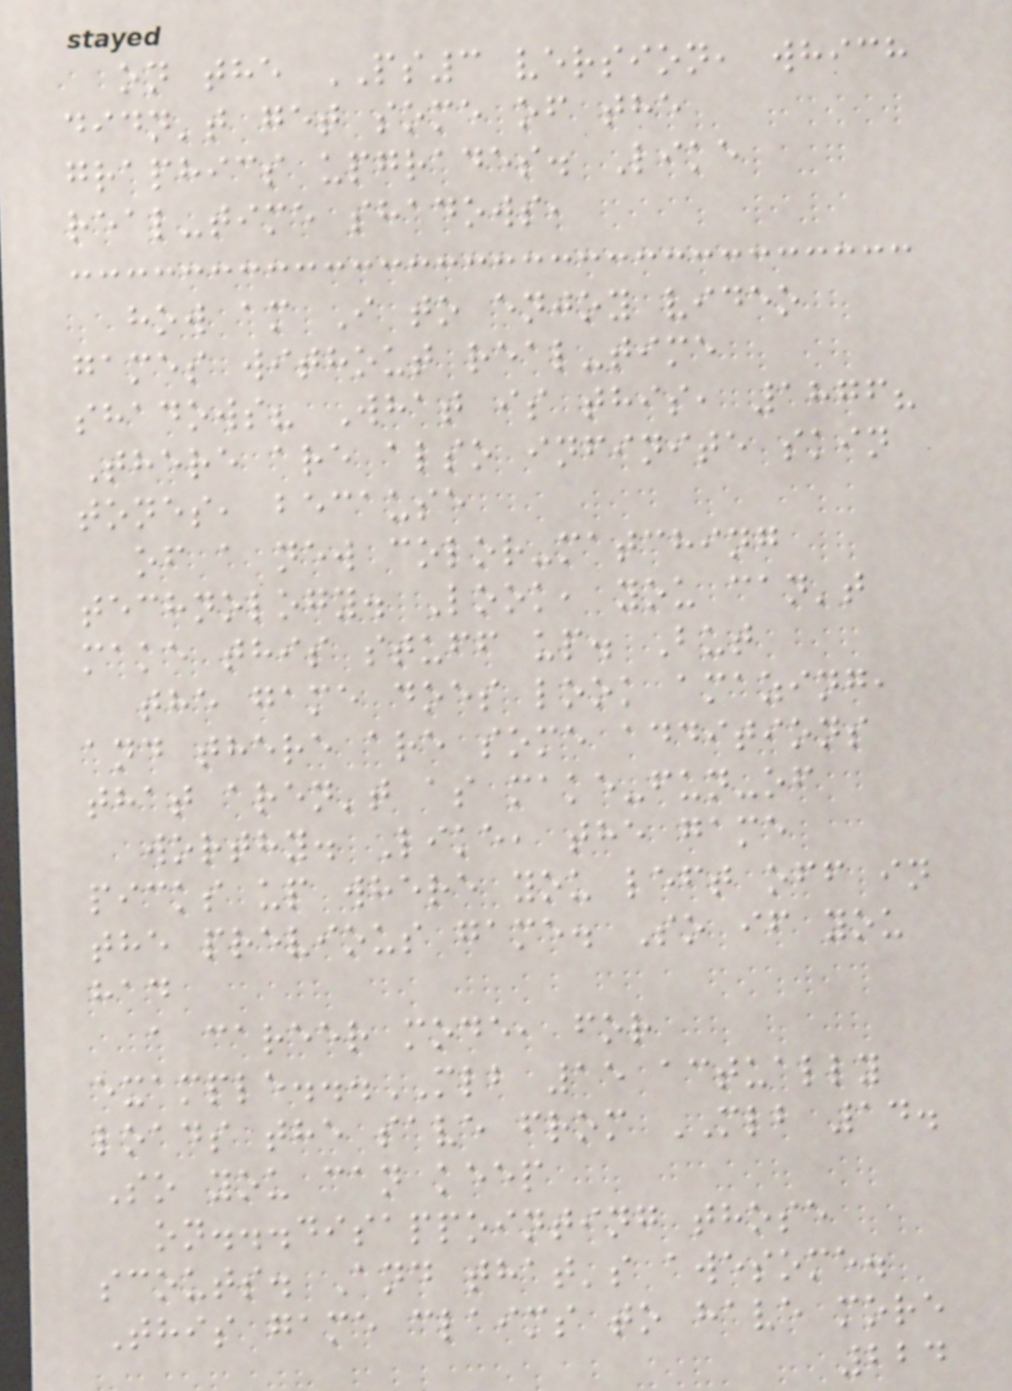on the PS3 version, which
didn't get some of the
graphics upgrades. Like
real-time shadows,
how am I to enjoy video
games without real-time
shadows? What is this, 1876?
There are also infinite skin
tones, because
of a new color-matching
technology. Look, you can't
make this stuff up. But
the game does look amazing,
and there are some additions
that aren't as make-fun-of
worthy. Like, the game
picks up where you left off in
the previous game. So if you
had
a career mode, for
example...MLB 15 actually
loads the save from MLB 14.
So you can keep
on...disappointing those
scouts. And that's awesome.
This game claims to have more
224
